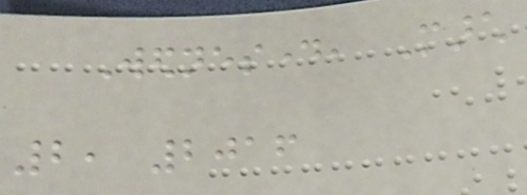Wednesday, March
2, 2016
